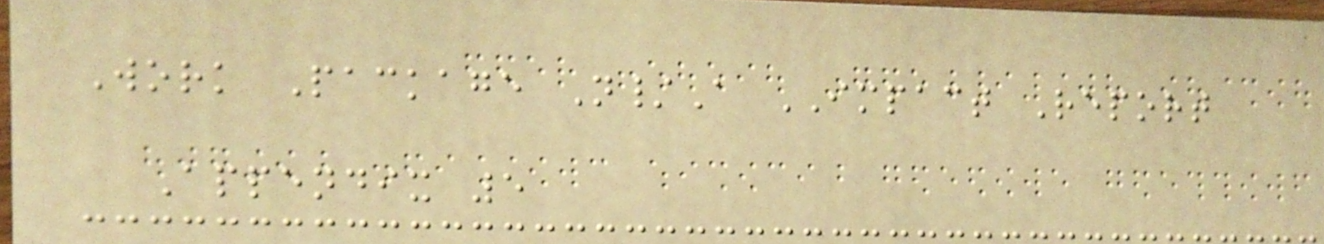Work Package N/A IMPACT Report
Appendix 5
